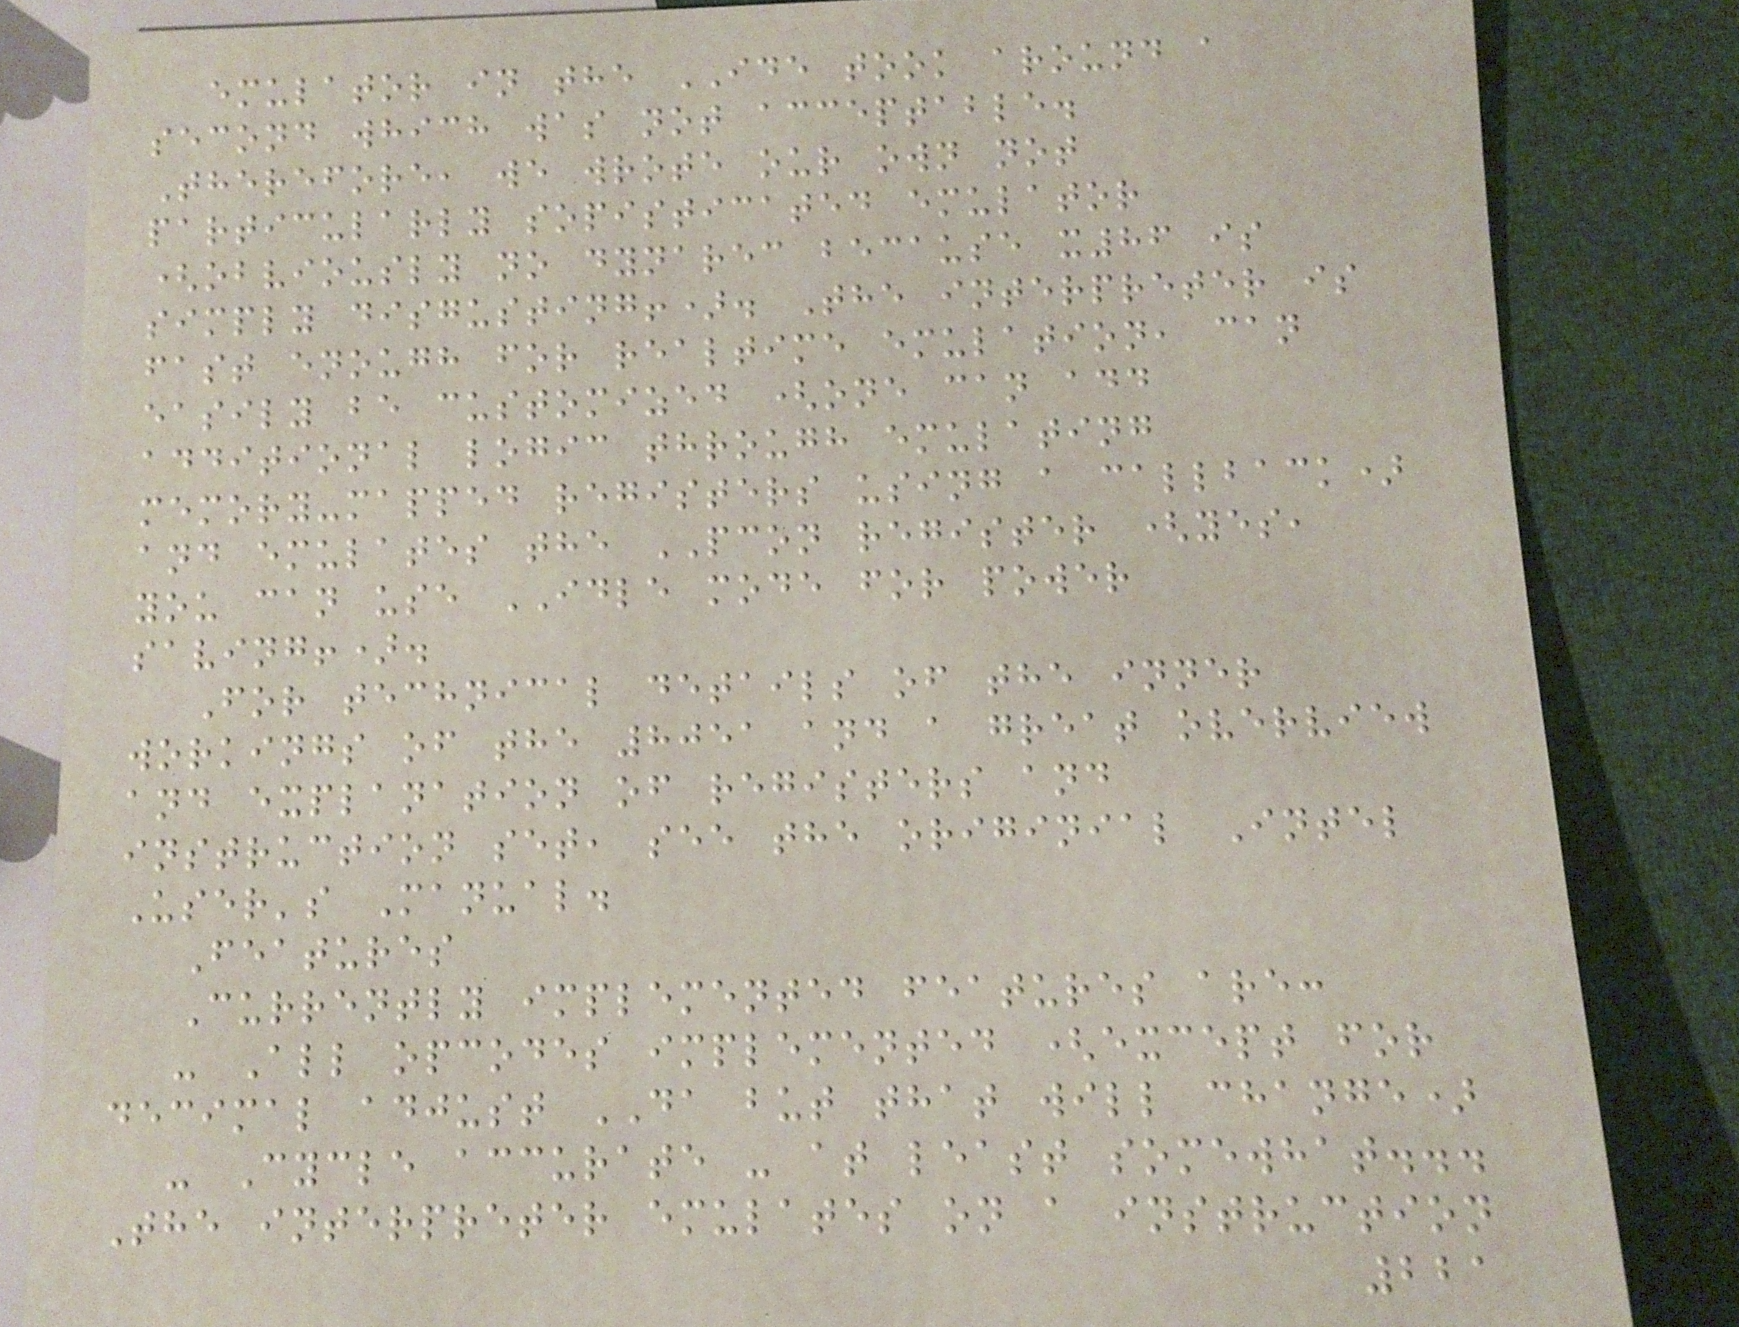emulator in the IDE took around a
second which was not acceptable.
Therefore, we wrote our own not
particularly sopisticated emulator
(obviously no dynarec because x86 is
simply disgusting!). The interpreter is
fast enough for realtime emulation, can
easily be customized (one can add
additional logic through emulating
memory-mapped registers using a callback)
and emulates the PCON register (yes,
you can use IDLE mode for power
saving!).
For technical details of the inner
workings of the 8051 and a great overview
and explanation of registers and
instruction set, see the originial Intel
User's Manual.
Features
Currently implemented features are:
- All opcodes implemented (except for
decimal adjust DA but that will change)
- Cycle accurate - at least somewhat...
The interpreter emulates on a instruction
221
